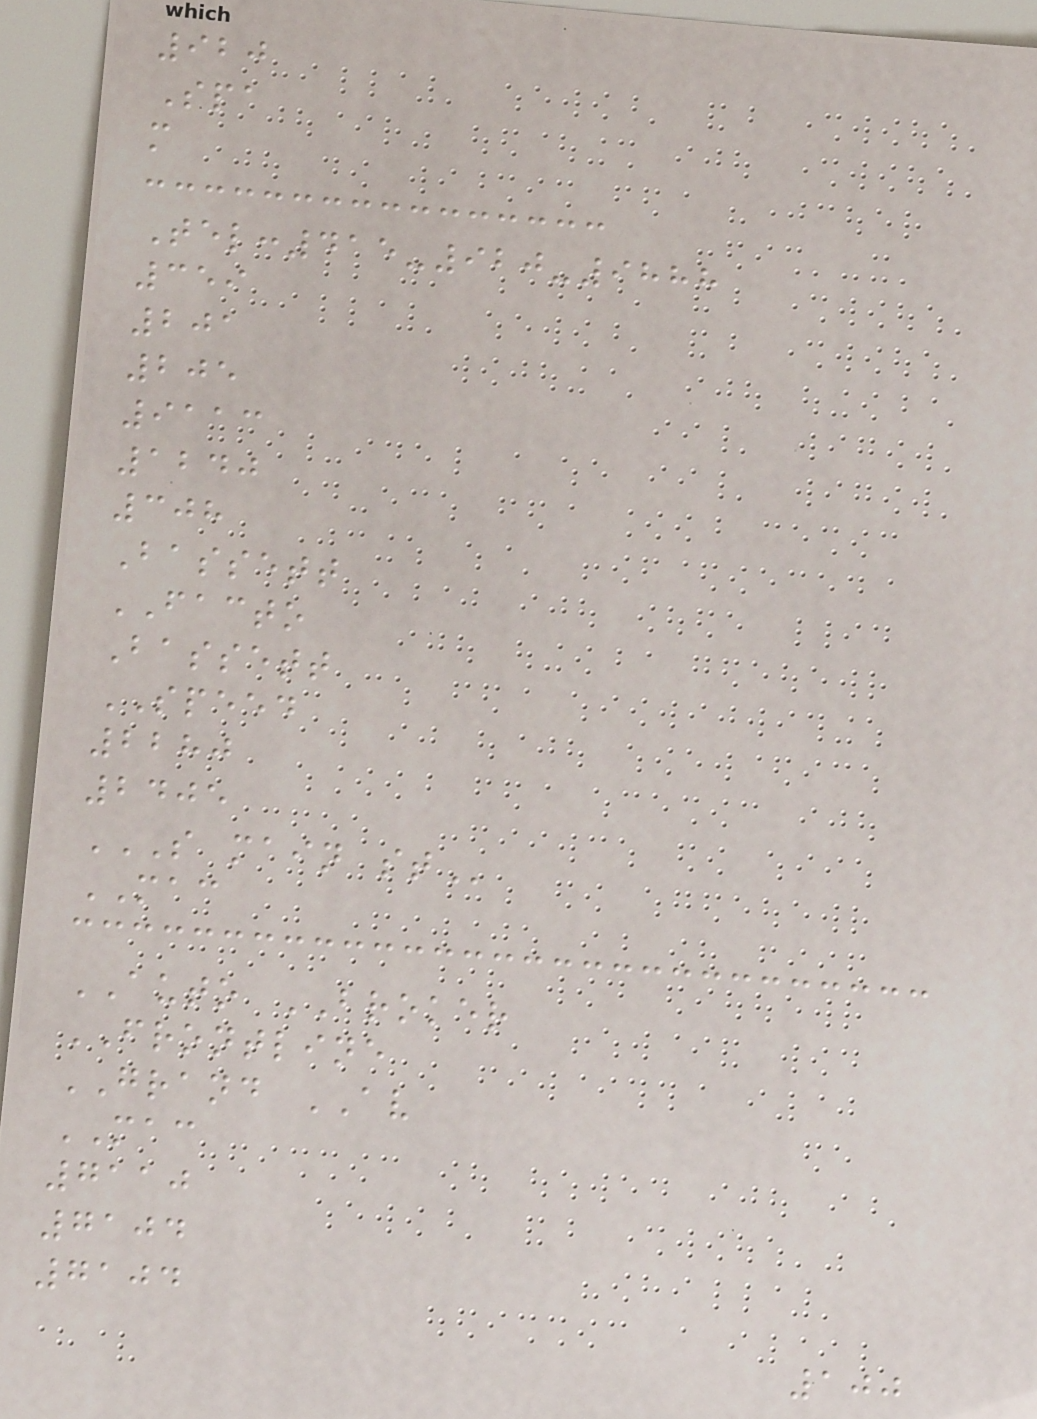920
Spa
m
Tel:415-920-9888
359
201
205
9113
1240
308
Bassett
FACTO
Bassett
SPEED
2280
2405
S MAIN ST
MAC
AUTO BROKER
FRONTLINE
GRAND AV
MAC
7110
7104
7104
100
